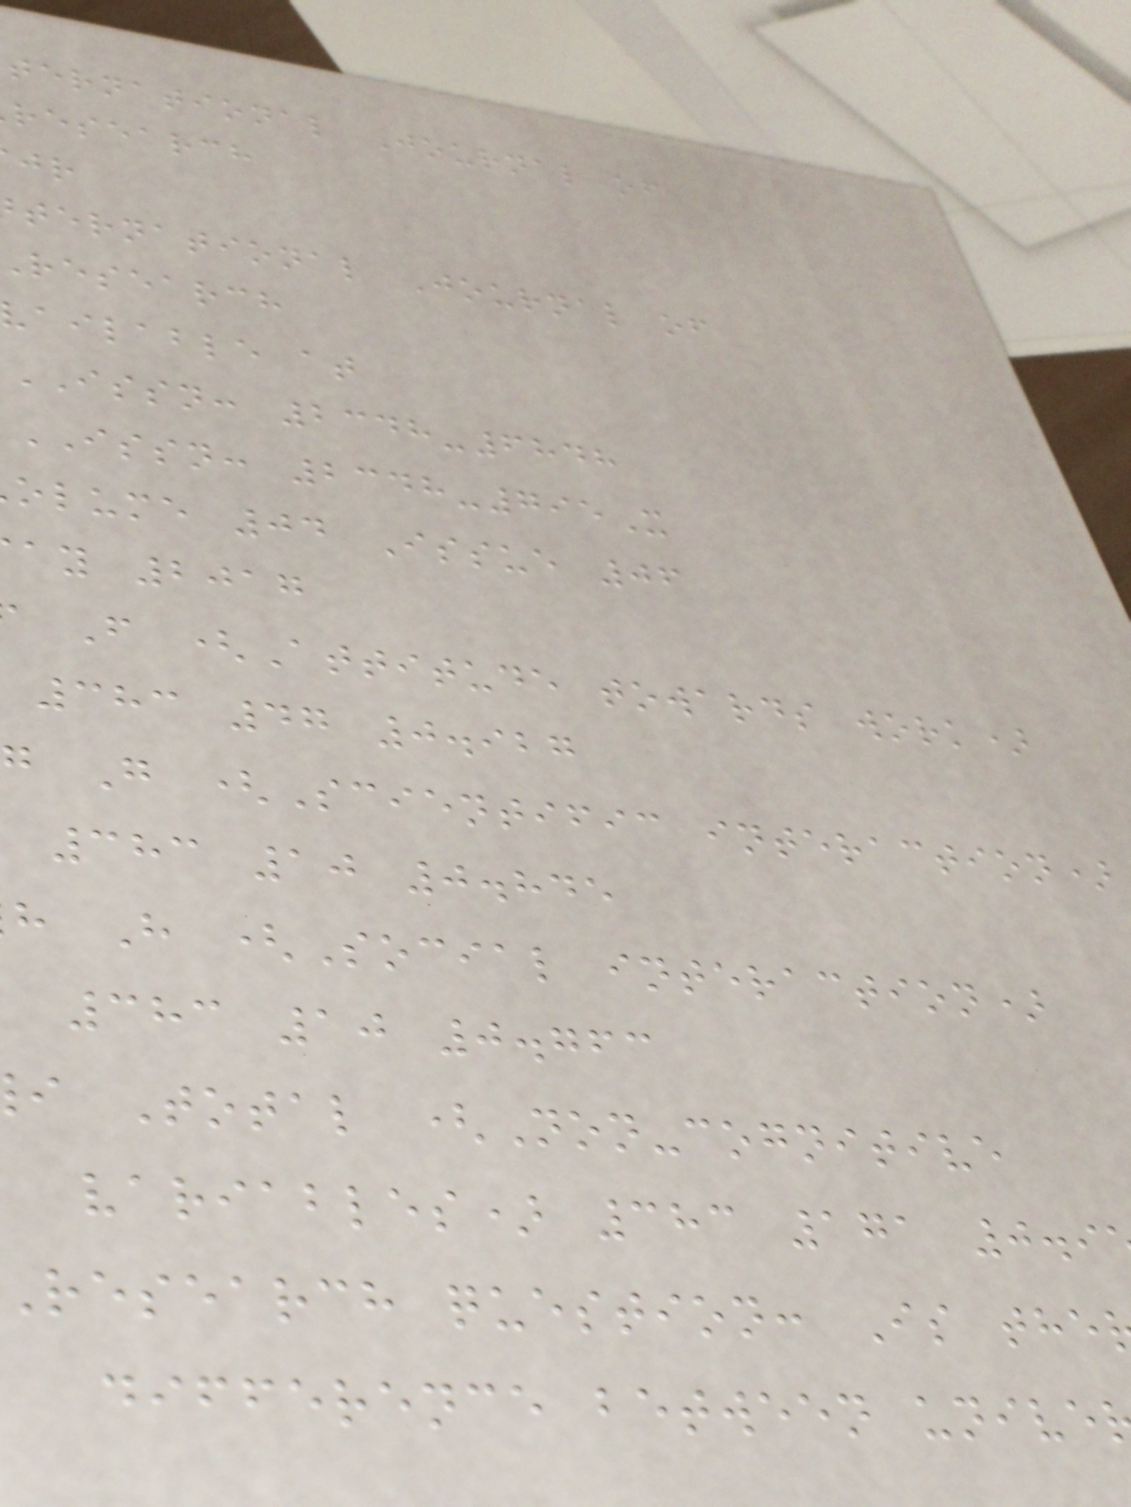ternational Journal of
research
ternational Journal of
research
ailable at
ISSN: 2348-6848
ISSN: 2348-795X
olume 04 Issue 06
ay 2017
F (Attitude towards work)
383 47 0.927
g G (Scientific interaction)
383 10 0.845
h H (Social interaction)
383 10 0.763
i Total (Non-cognitive
variables) 383 171 0.9
research question: Is the
difference between unive
